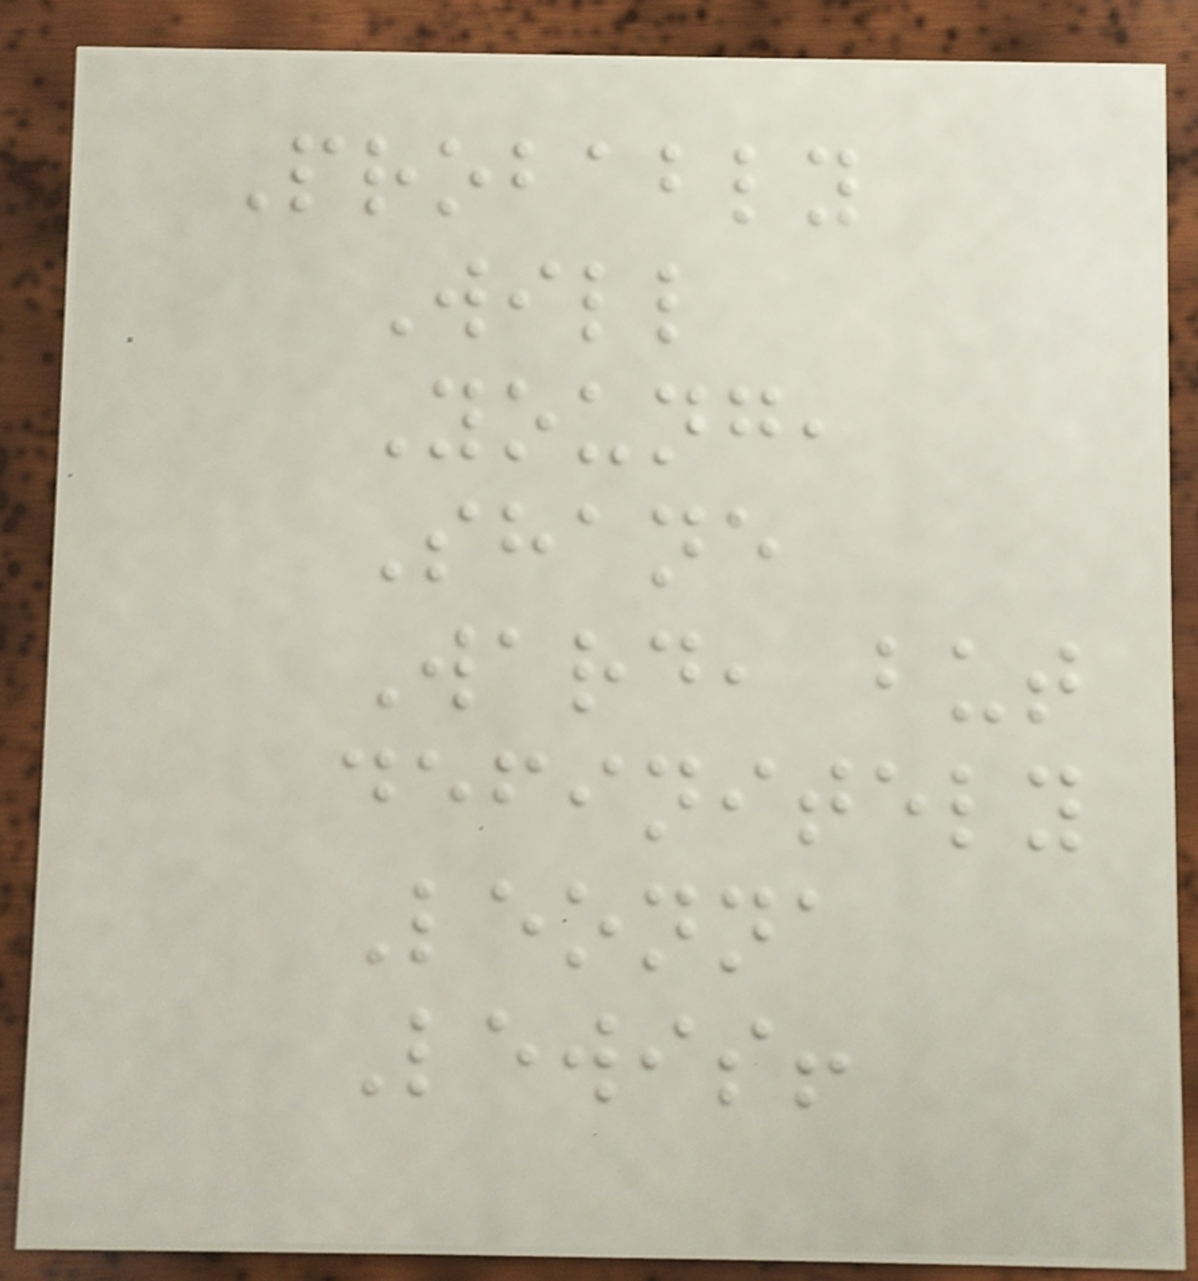Probably
Will
Young,
Shane
Ward, but
definitely
Leonna
Lewis!
